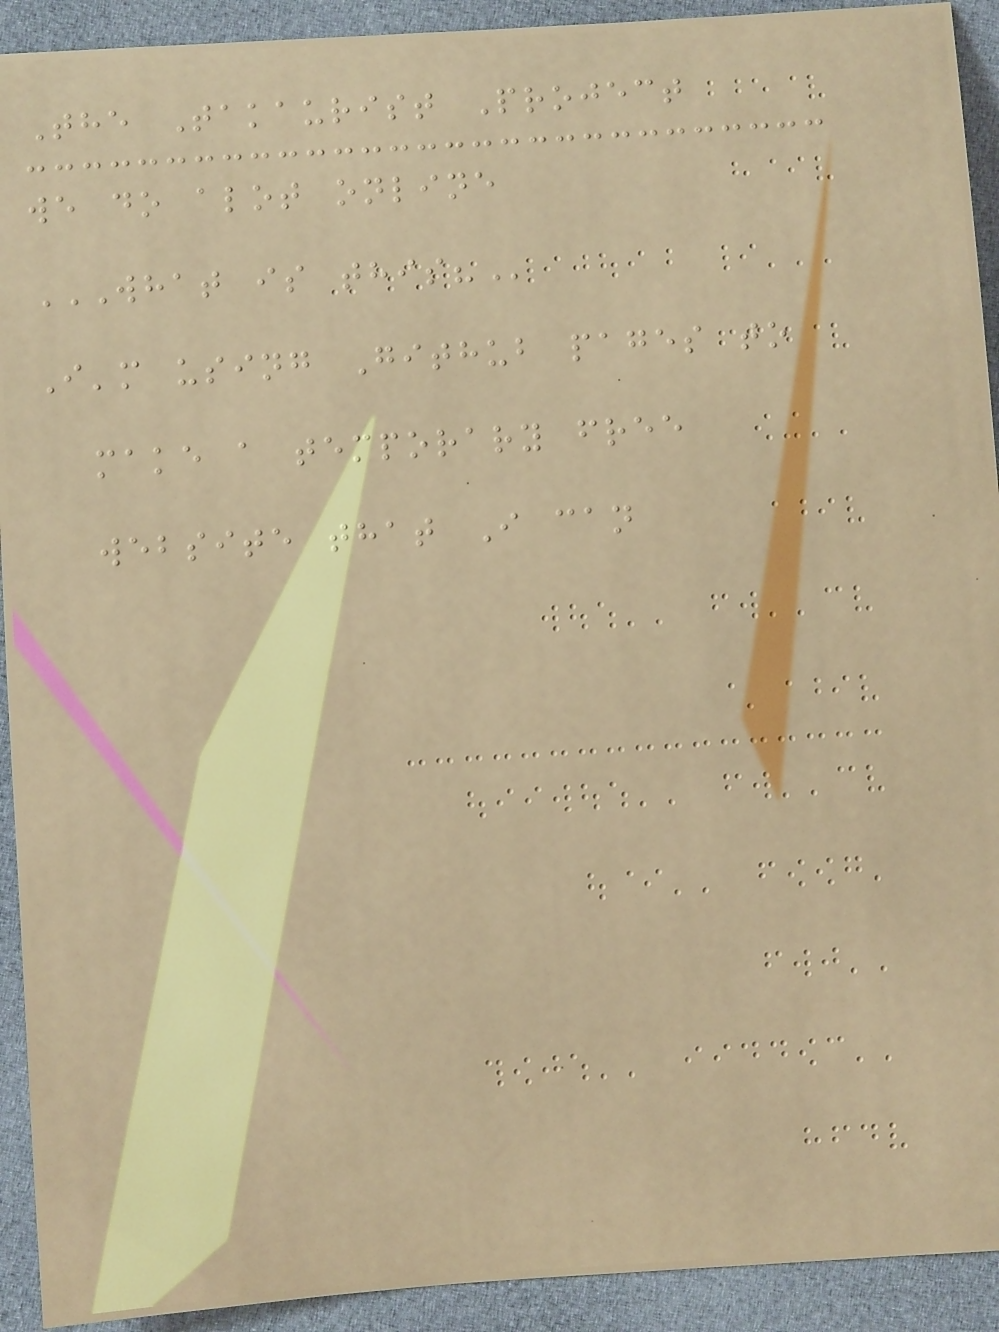The Takaurist Project
we do alot online
WHAT IS THIS?
I'm using Github pages to
make a temporary free
website that I can
